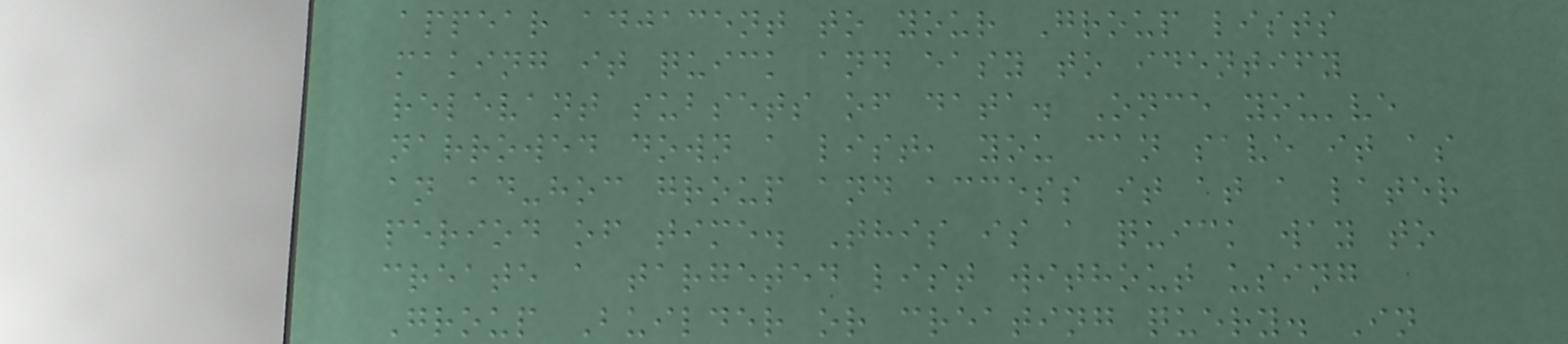appear adjacent to your Group lists
making it quick and easy to identify
relevant subsets of data. Once you've
narrowed down a list, you can save it as
an ad-hoc group and access it at a later
period of time. This is a quick way to
create a targeted list without using
Group Builder or creating query. In
